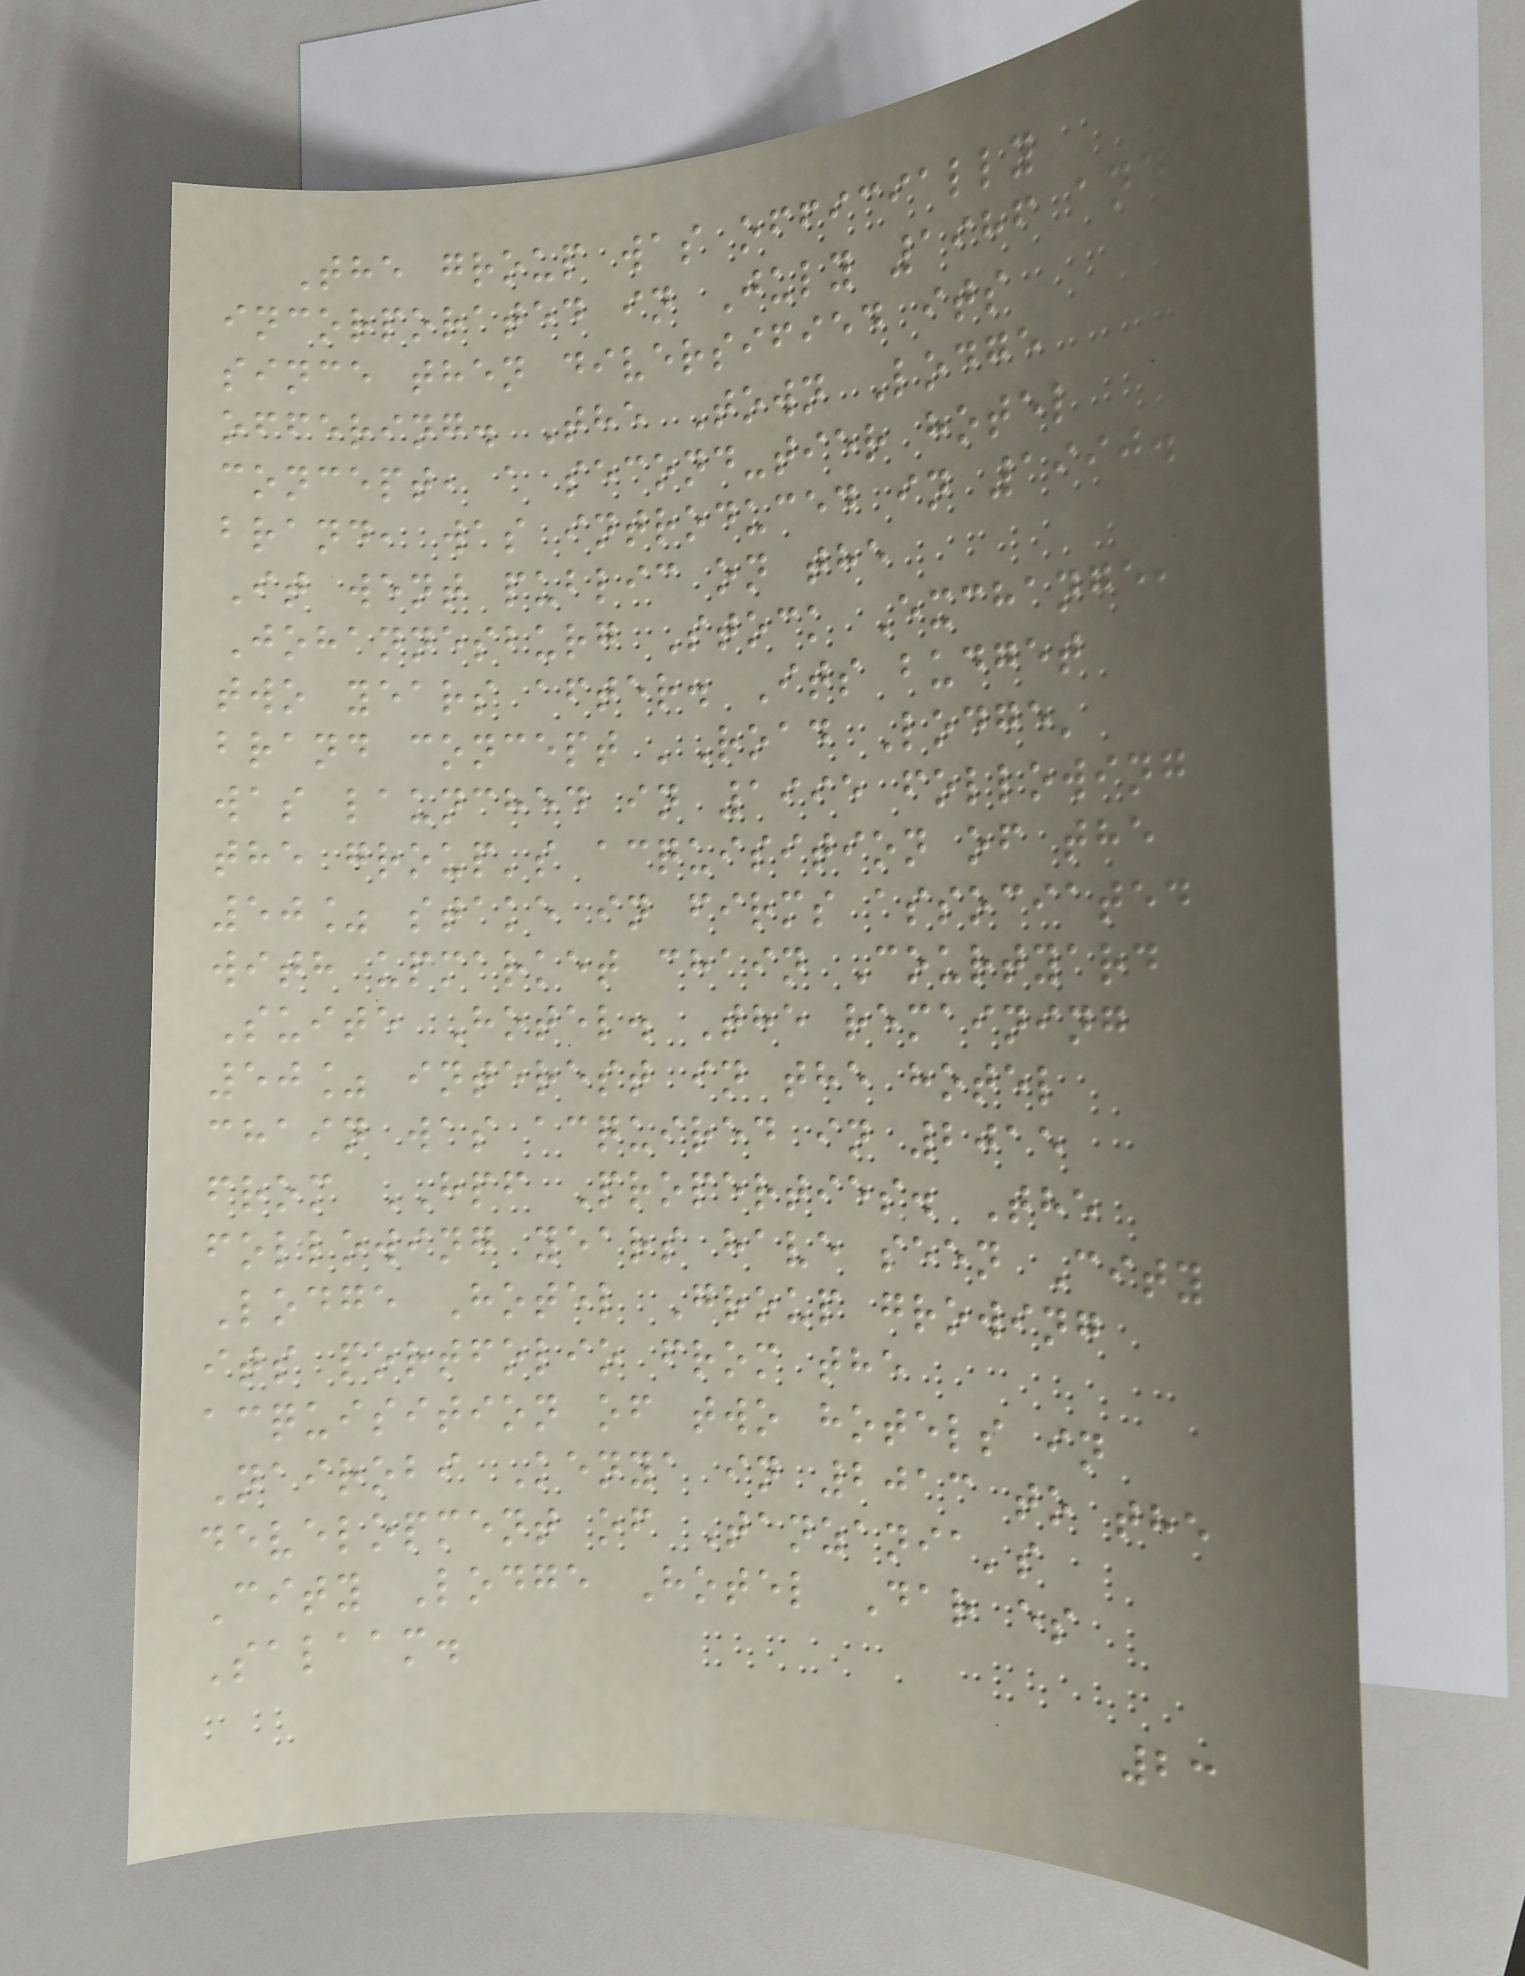The group was officially
incorporated in July 1986 and
since then diversified its
offering. The Town Lodge
concept, a second-tier hotel
brand, was introduced in 1990.
It went public on the
Johannesburg Stock Exchange,
two years after. Its budget
brand concept 'Road Lodge'
was launched in 1995 following
the group's acquisition of the
50% stake in firms associated
with upmarket chain Courtyard
Suite Hotel. The remaining
50% interest in the hotel
chain was acquired in 2015
from HPF Properties. The
following years have seen City
Lodge Hotel Group growing
its portfolio from the
acquisition of two hotels in
Nairobi Kenya in 2013 to the
development of Tanzania's
City Lodge Hotel Dar es
Salaam.
23
